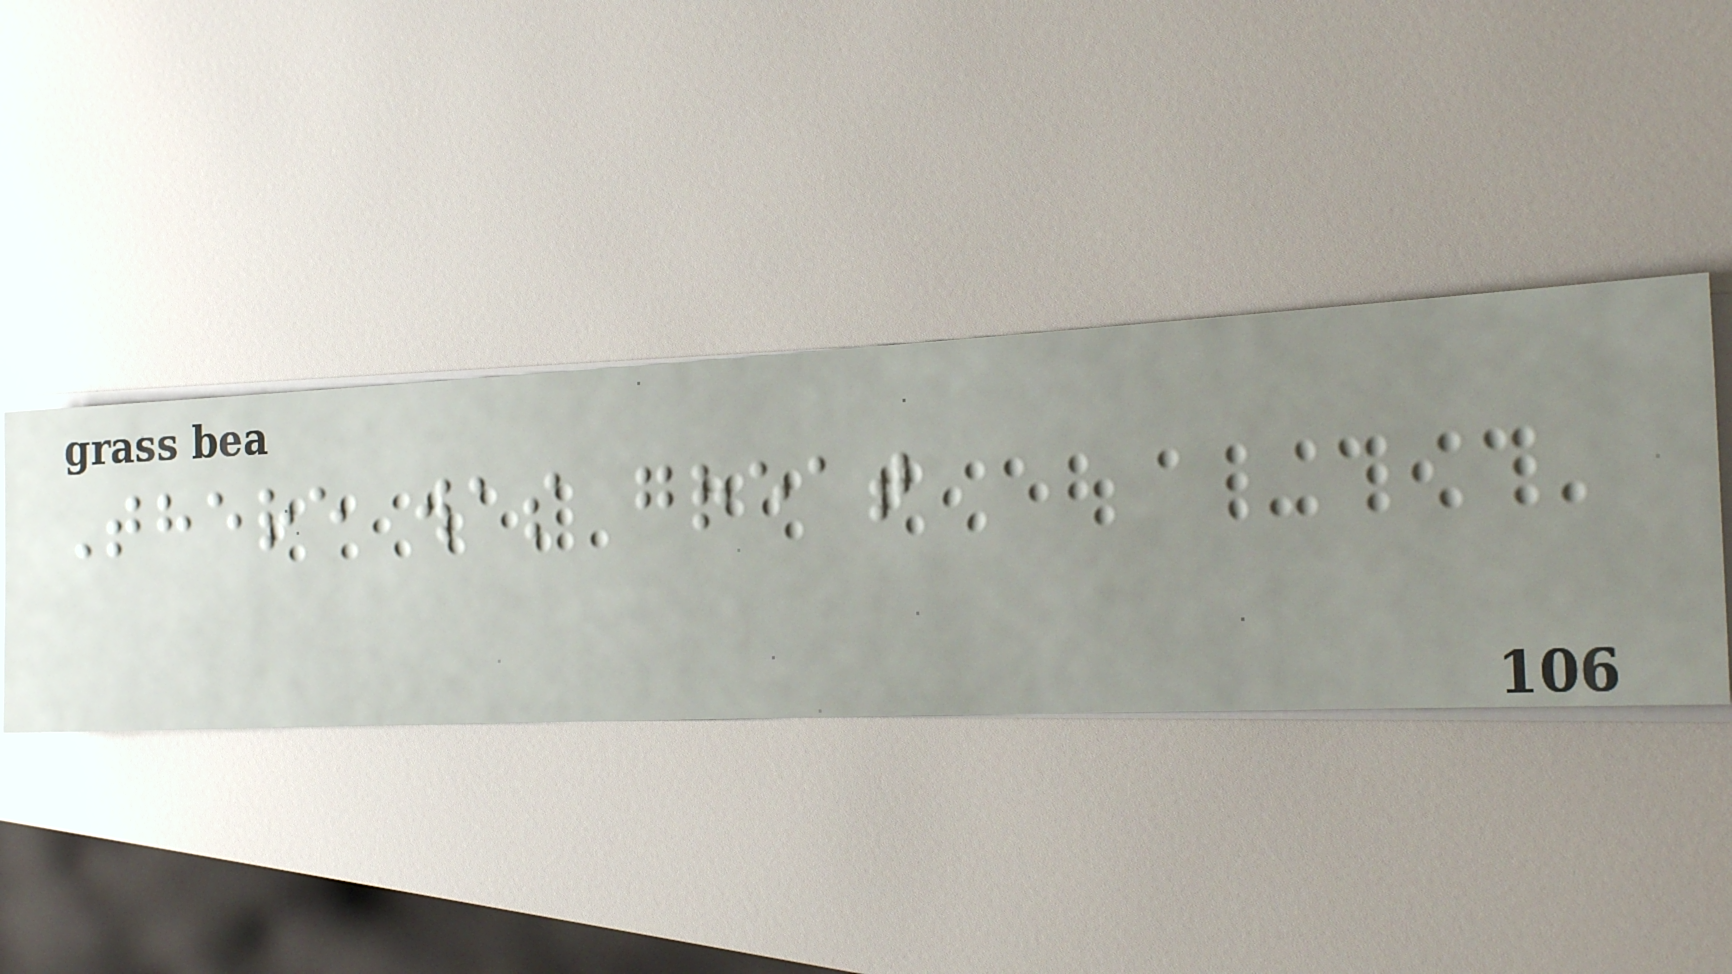There was great
